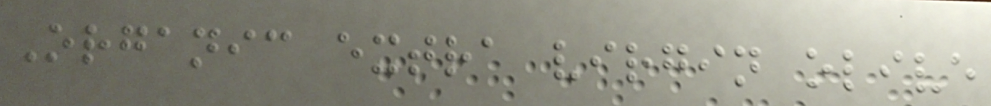Organic extra virgin olive
